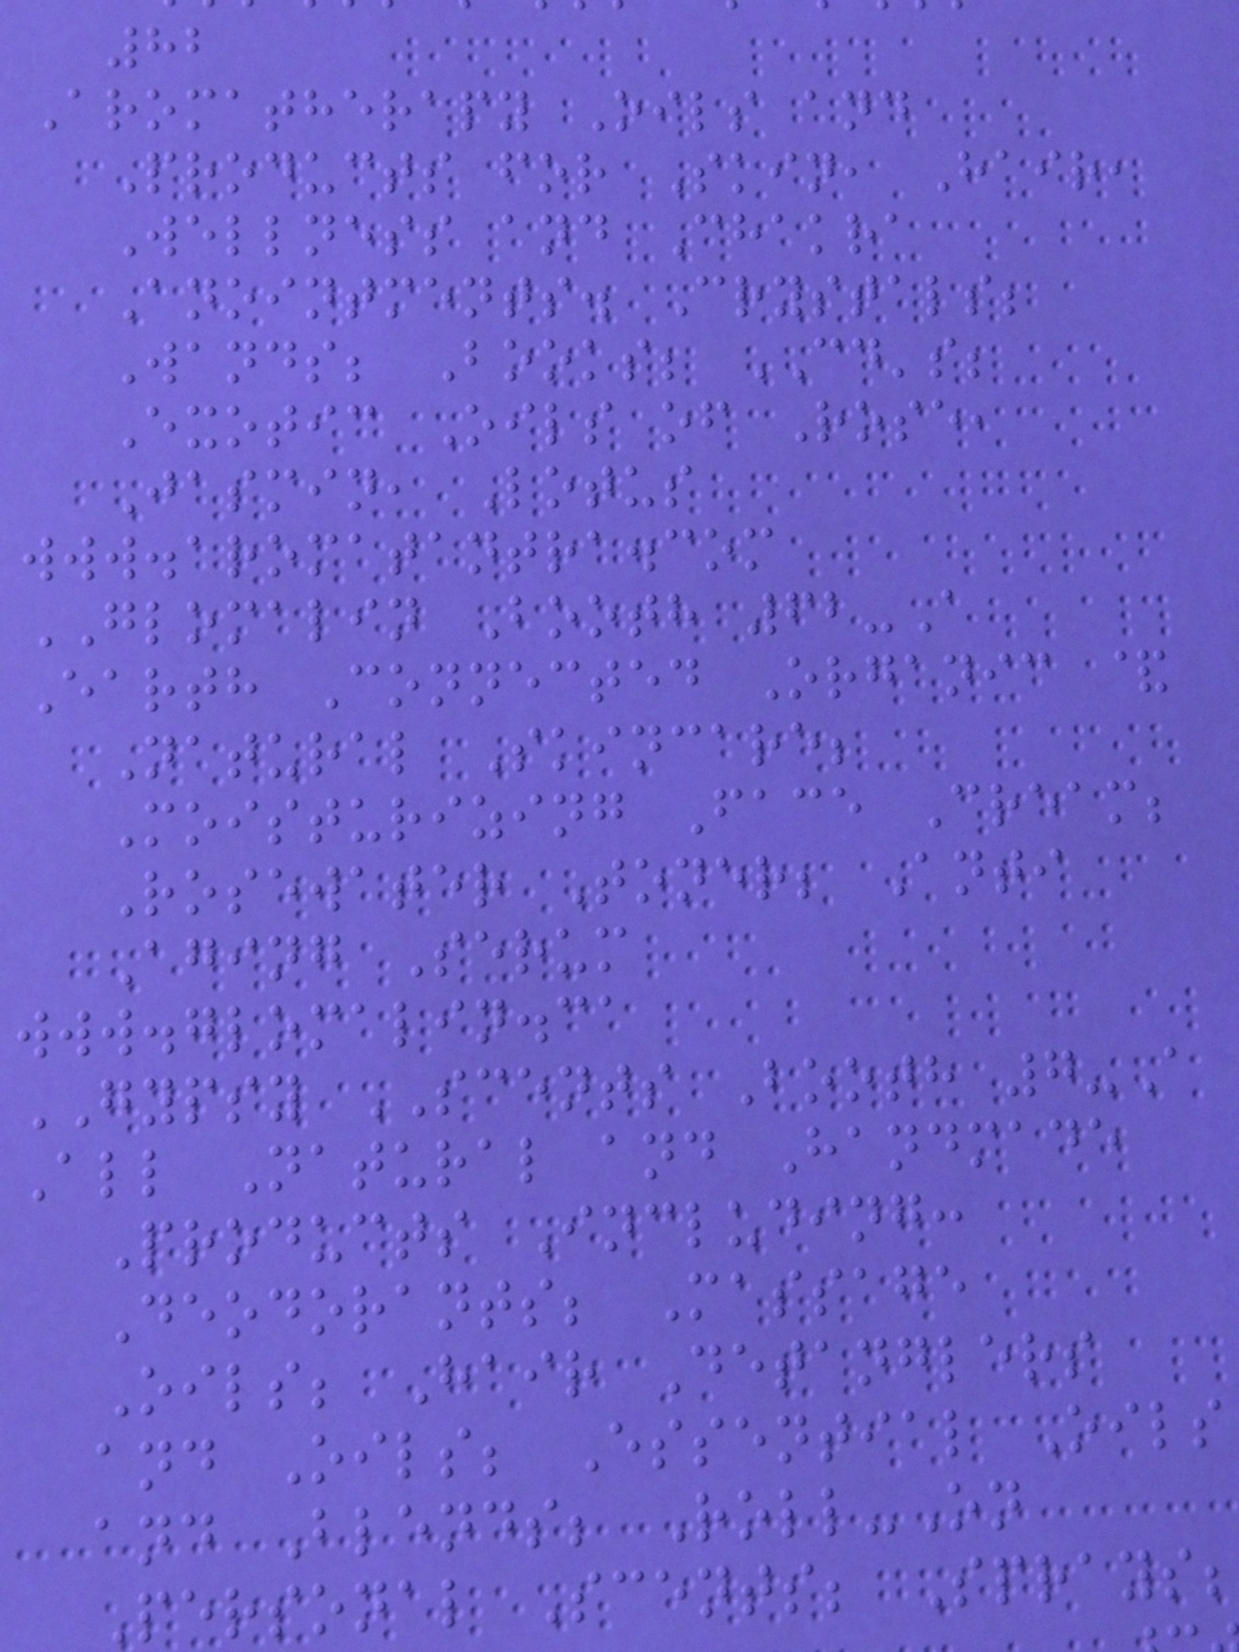82
Aromatherapy Oils and
Products for Skin, Hair,
Wellness and Chakra
Anointments. Crystals;
Wands; Books; CD's;
Exotic Oils of Rose,
Jasmin, Lotus
www.aromatantra.com
GLOMALIN Booth 62-A
Earth Connected Organic &
Natural Skincare;
Moisturizing Face Cream;
Rosewater Toner; Anti
Aging Serum
www.glomalin.ca
GYPSY SCENTS Booth 7-A
All Natural and Handmade
Products Including:
Deodorants; Massage
Oils; Hair Detanglers
and Oils; Essential Oils
and Blends; Roll-On
Personal Scents; Sprays;
